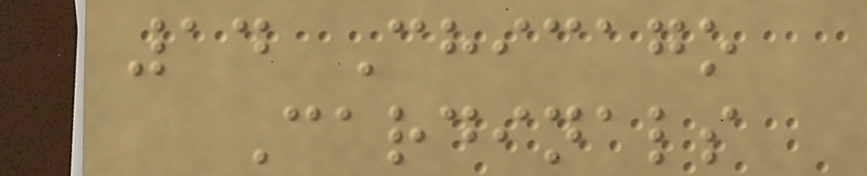14 Chicago
Cardinals
